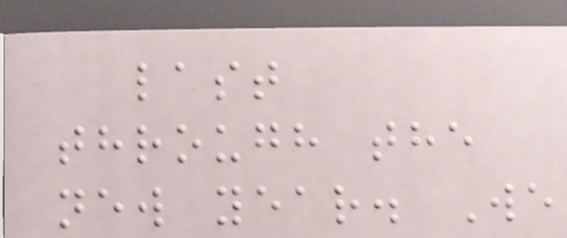last
through the
new year. We
